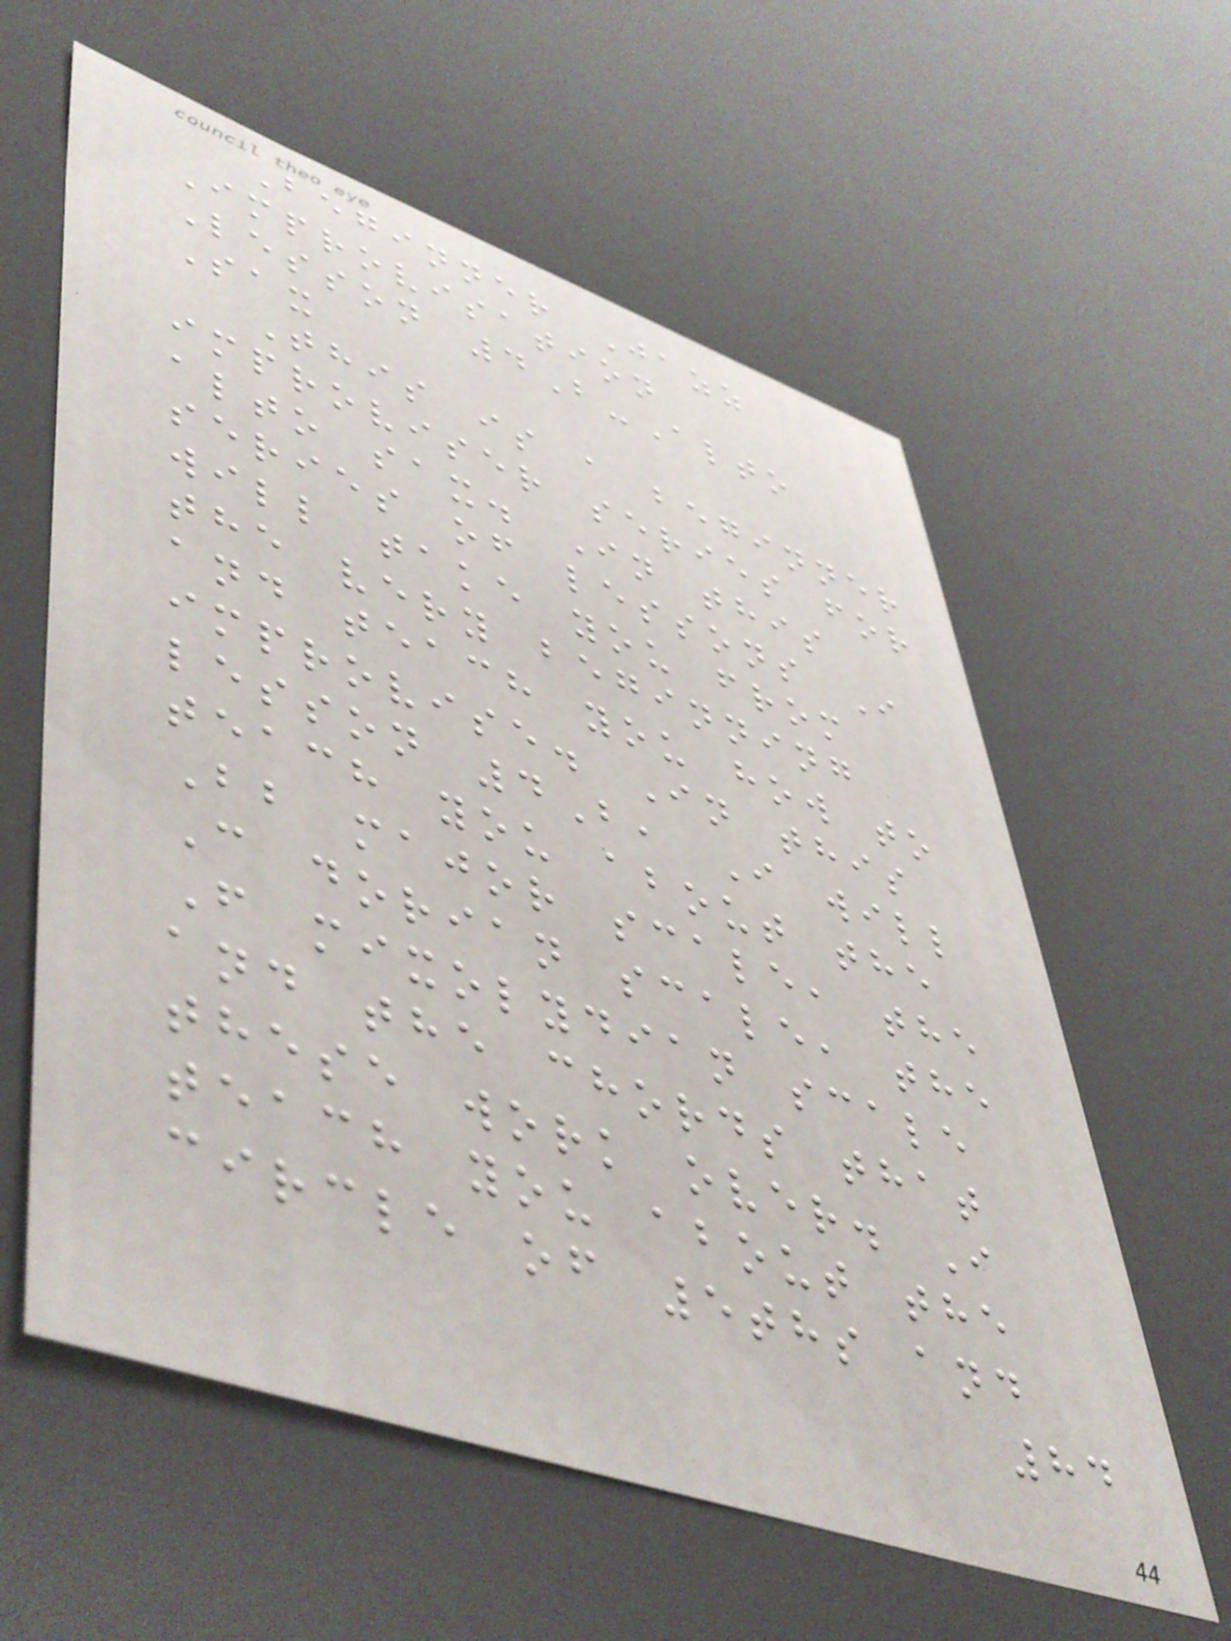Beginner Jazz
Improvisation
Lesson 4B-Alto
Sax
This is a beginner
improviser series for
alto sax. In this
series of lessons I
will take you from
the very beginning
and teach you how to
improvise. In this
lesson 4B, I will
teach you about the
Bb major scale, the
C dorian scale, the
F mixolydian scale
and the chords that
these work over. I
teach you about the
circle of 5ths and
84
